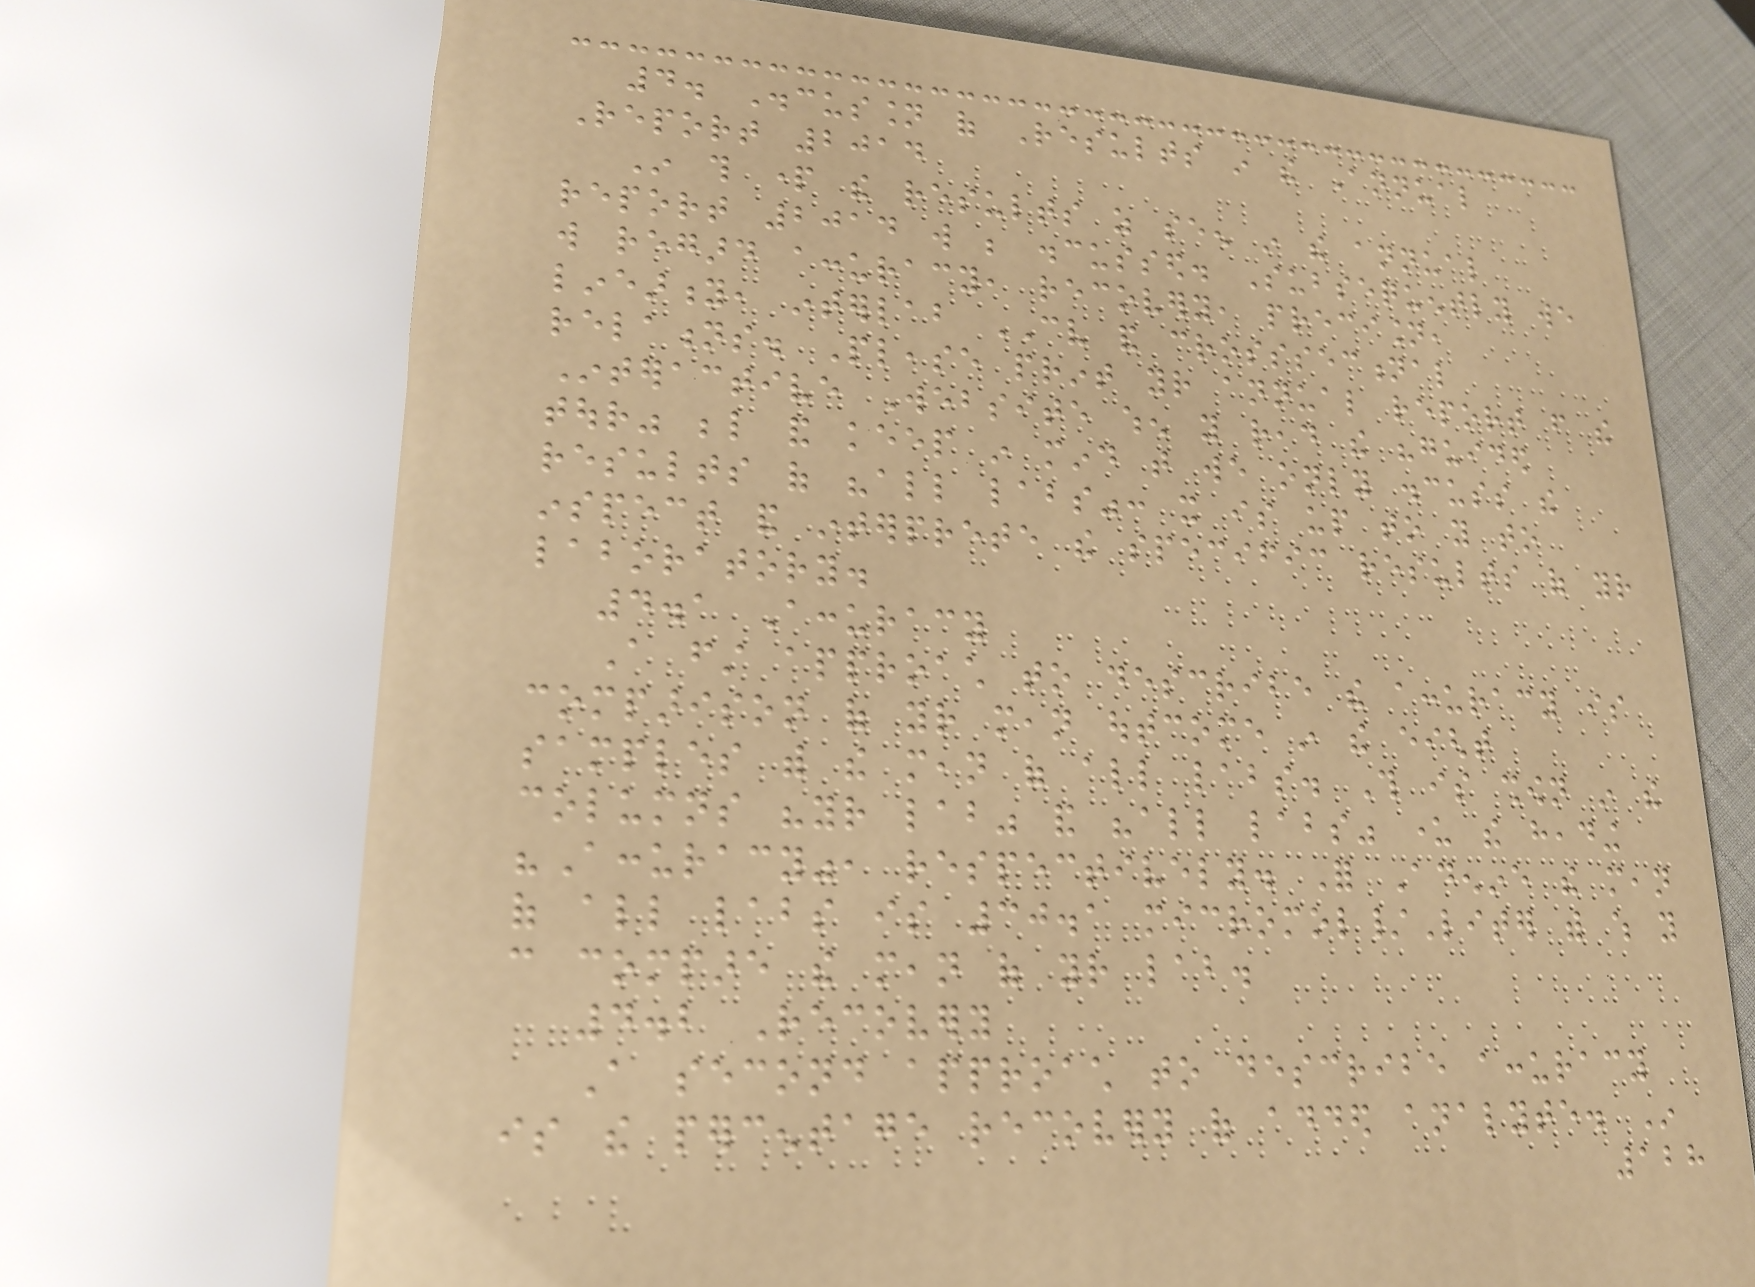4. Discussion of Results in the Annual
Report 2014
In this part the results as seen in the annual
report 2014 will be discussed. Subsequently we
will regard accuracy, recovery, precision,
linearity, interlab CV and crosssectional
relations. Please print your annual report from the
Interactive Website when you read the "guided
tour" below and keep in mind that we only discuss the
results of "all labs": it is up to you to
inspect and interprete the specific results of your
laboratory.
4.1 Accuracy
A first approach to describe the accuracy is
comparison of your mean outcome in the eight
samples with the mean of all labs. This is shown in the
columns "your lab" and "all labs" under the heading
"Accuracy", respectively. For Adenine the mean
of all labs is 30.1 micromol/Liter with which you
can compare the mean of your lab.
4.2 Recovery
A second approach to describe accuracy
is the percentage recovery of added analyte. In
128
